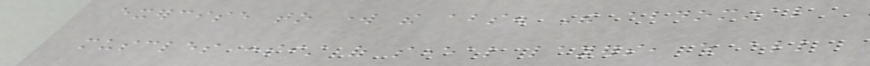exercise to work the abs. The abdominal
muscles consist of several layers, which all
